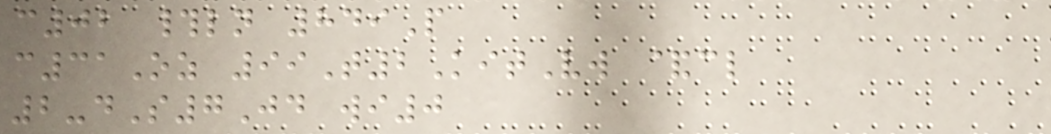c02 #ln 849P
c31Oz 99T2KitVw &cl
2-dS7Jd wi0
